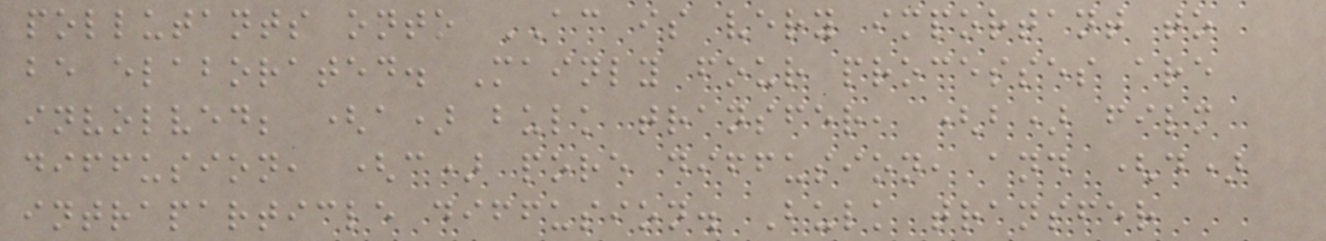pollutants onto AC is very important to
be elaborated. Mainly four processes are
involved; (a) bulk transfer, (b) film
diffusion, (c) pore diffusion, and (d)
intraparticle diffusion. Bulk transfer
